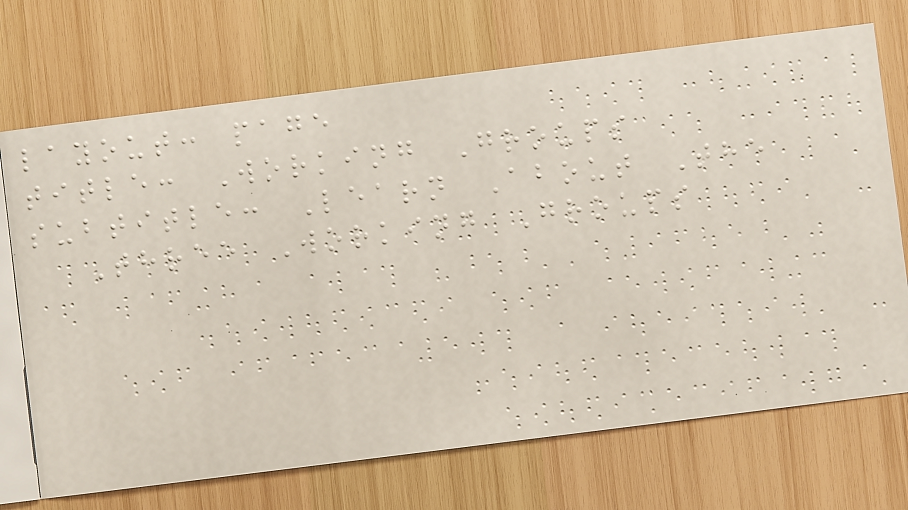layout: page
title: Working Groups
subtitle: Learn About The
Three Working Groups
